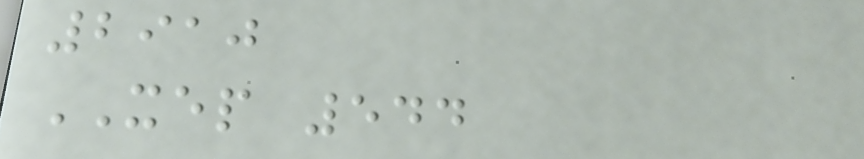2910
XEP 544
